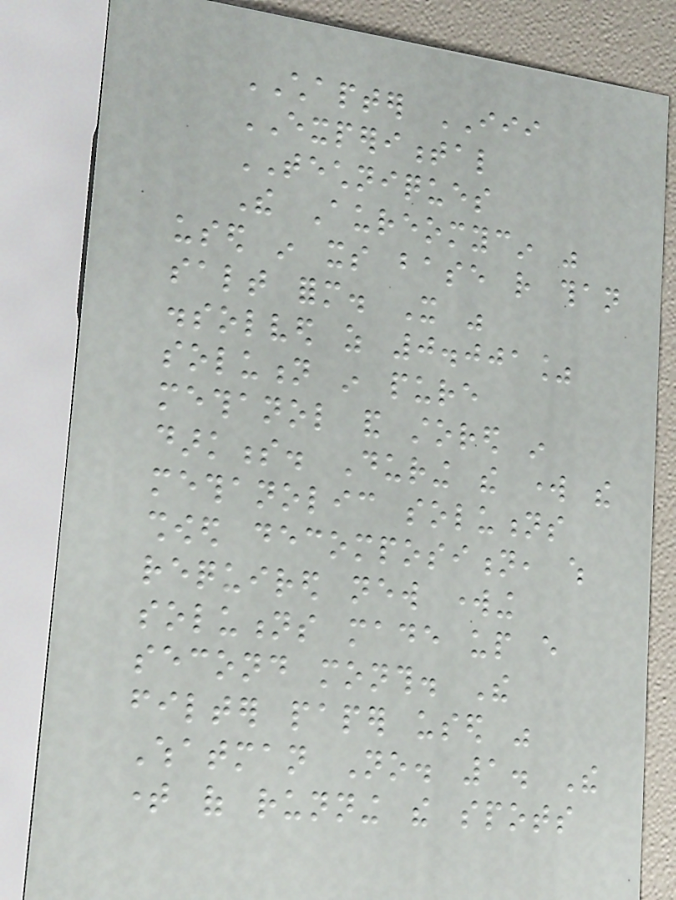CHAPTER III
EXPERIMENTAL
TECHNIQUES
The Aureomycin was
used in its base rather than
salt form. It was
dissolved as 0.001%
solution in pure
methanol and stored in
darkness. During the work the
methanolic solutions
showed decomposition, which
required new working
solutions made up every
second month. The
filter paper used was
Whatman No. 1. The
time of running the spots
